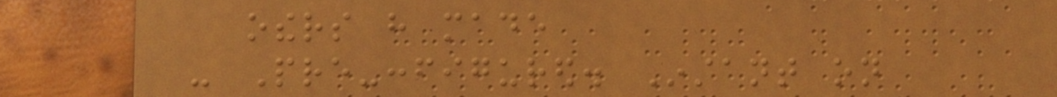others have made
- Pre-configured. Instant on
